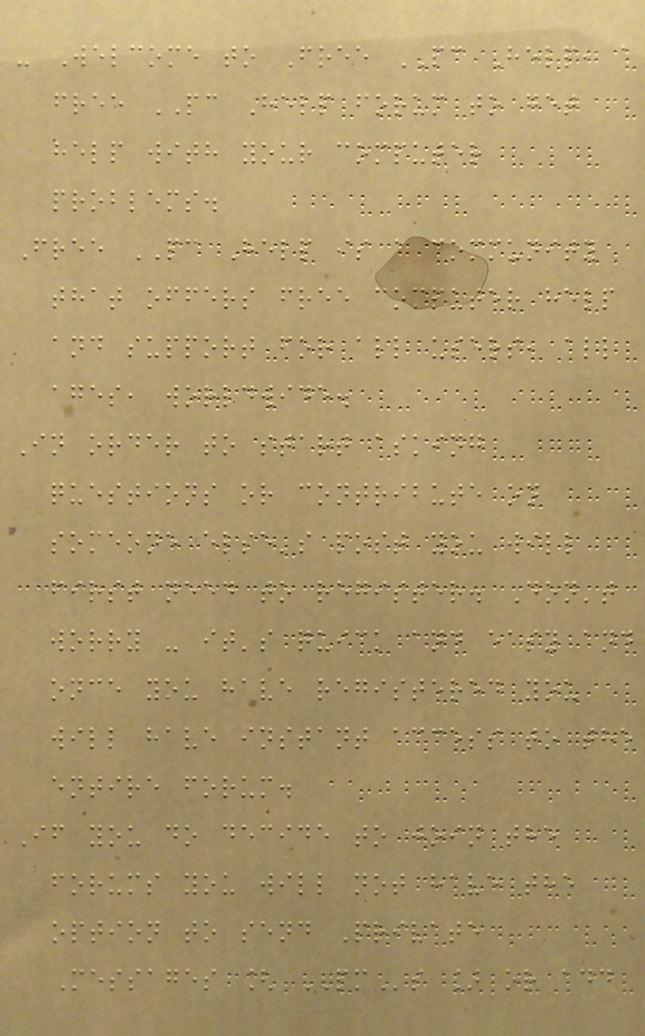- Welcome to Free PC Help, a
free PC Help forum to get
help with your computer
problems.
Free PC Help is a community
that offers free computer help
and support for all users, all
ages, worldwide.
In order to start asking
questions or contribute on
someone else's post you will
first need to register. Don't
worry - it's quick and easy and
once you have registered you
will have instant access to the
entire forum.
If you do decide to join the
forums you will not have the
option to send Private
Messages [ PMs ] or add
